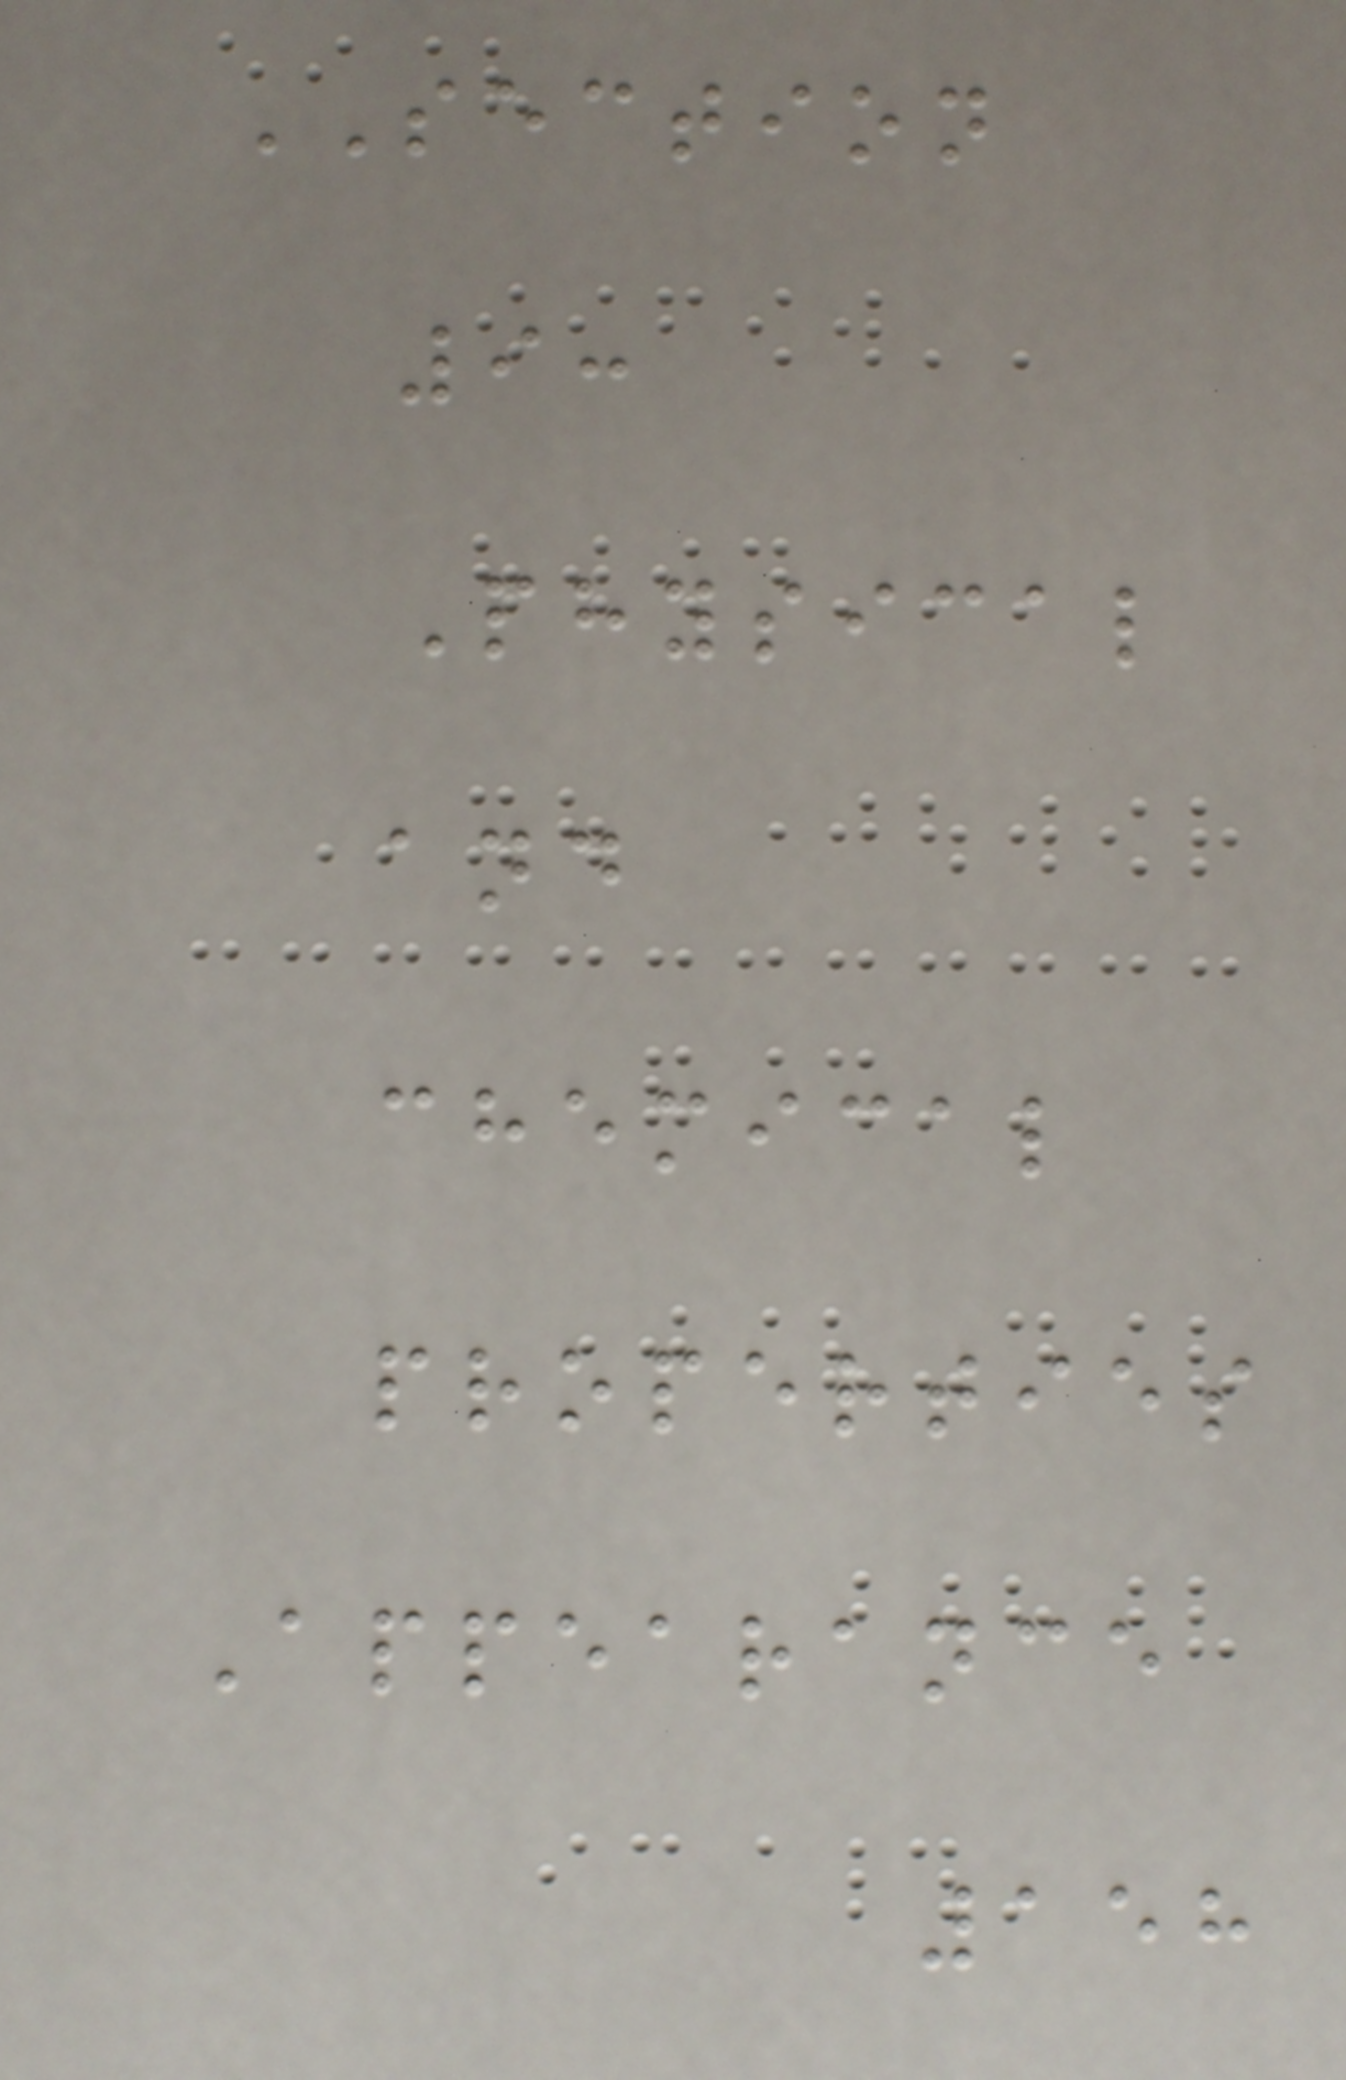SECTION
9:
Physical
and
chemical
properties
Appearance
158
